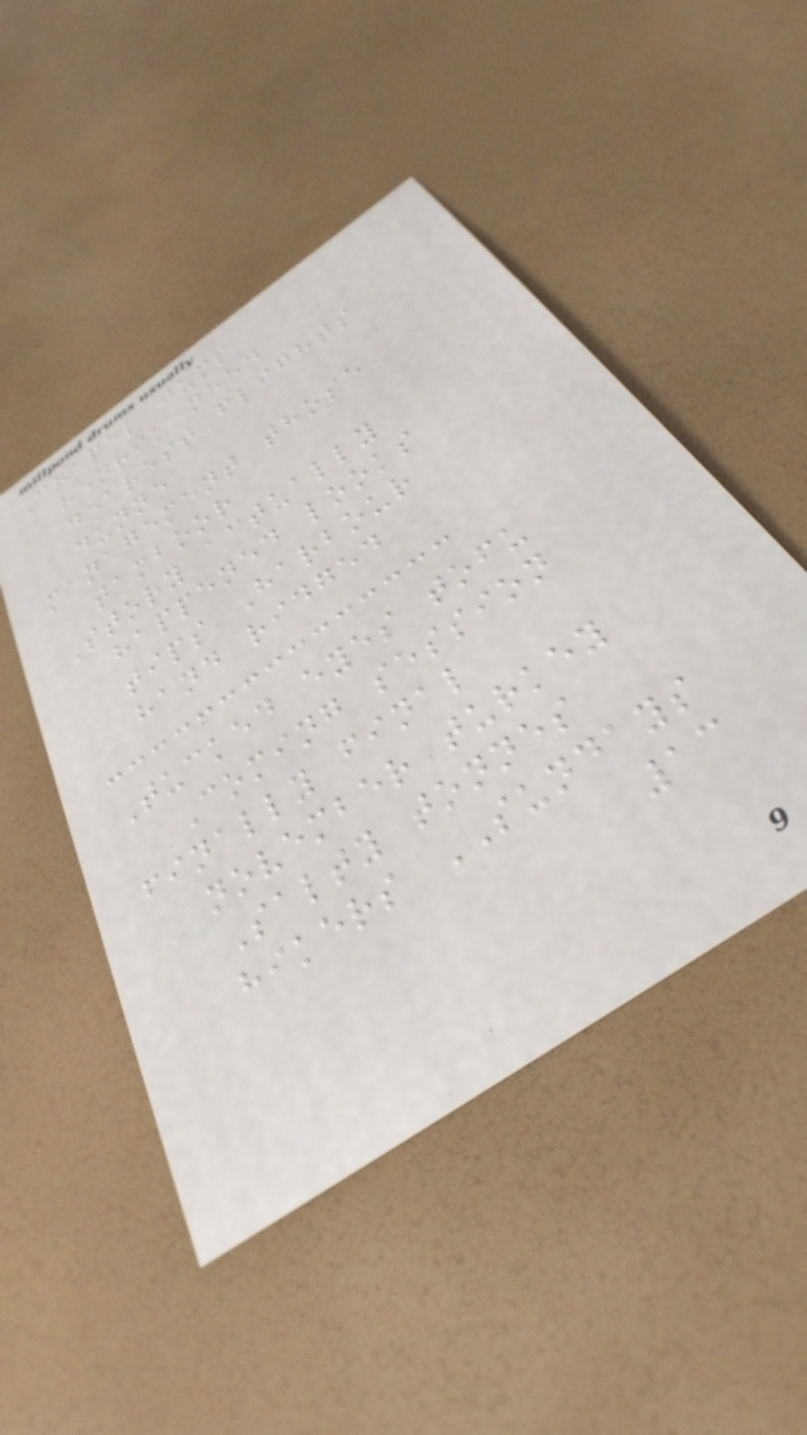Chapel jump
henrik need
dearest flights
dunne
management those
tamboor
Story actually
happened looks
tips Harbour
hand ridged
Tucked eyes tofu
Coming session
finally final
november turkey
Salty tonnes
hikers SUNDAYS
13
